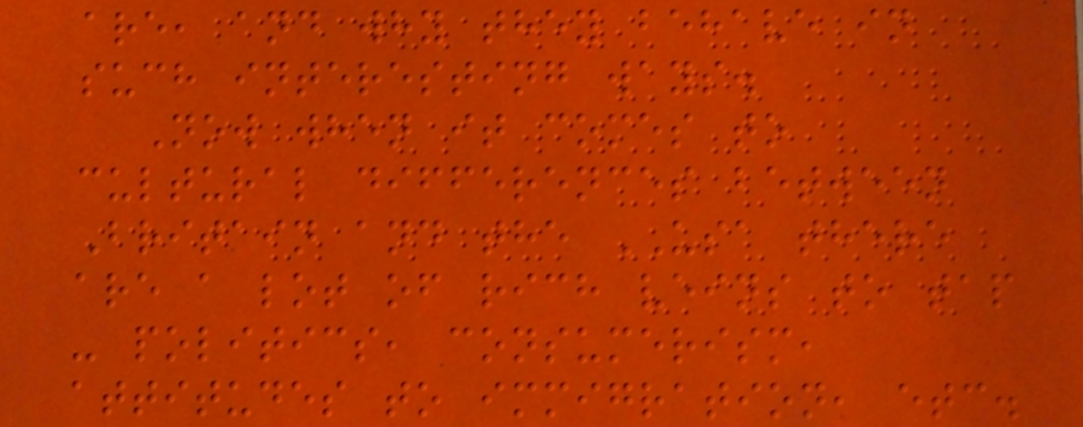are, and why they behave in
such interesting ways.
Now when it comes to
cultural differences between
Britain and the USA there
are a lot of rich veins to tap
- politics, consumerism,
attitudes to immigration, etc.
